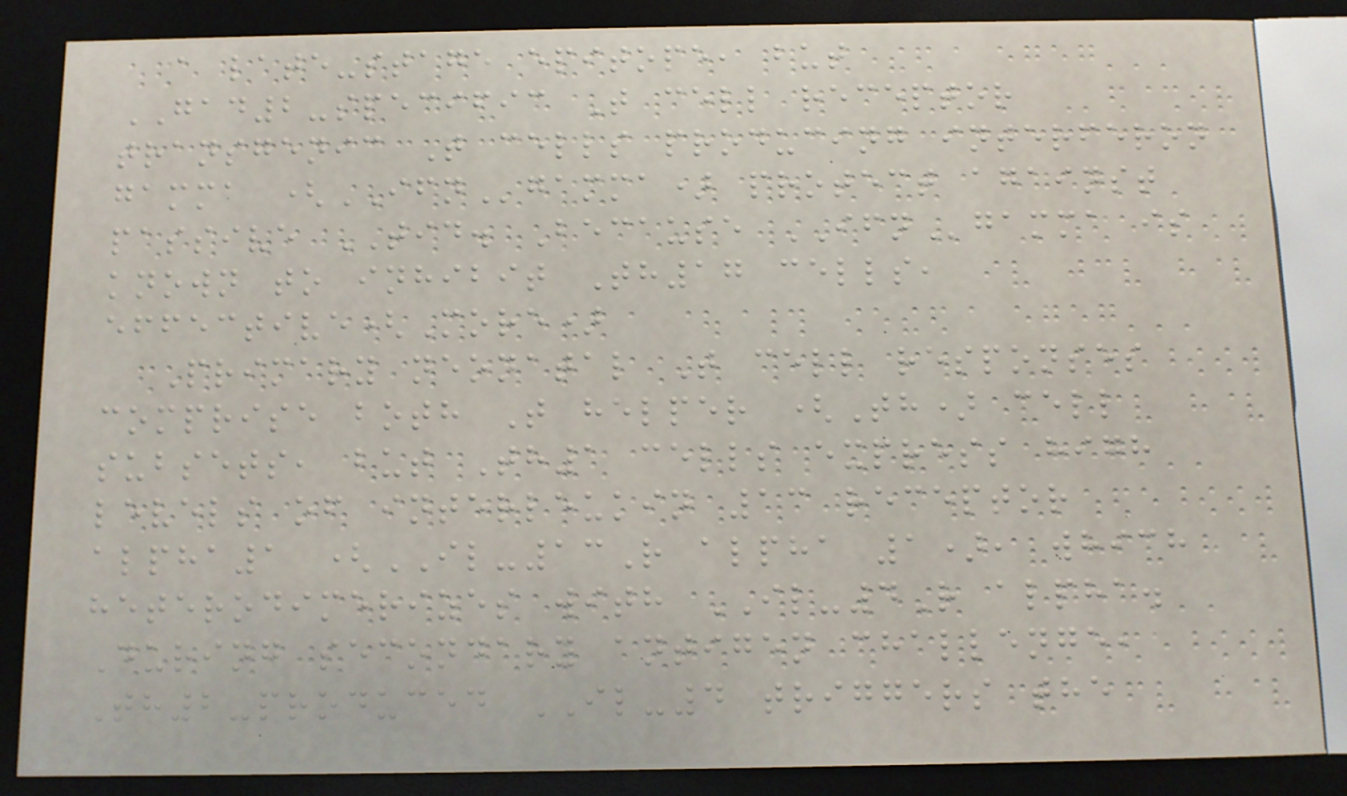a late-stage epitope, but
GAD2-specific T cell receptor
transgenic T cells producing interferon
gamma (IFNgamma) protect against
passive TID. Because IFNgamma is
known to inhibit Th17 cells,
effective(More)
Primary neonatal T cell responses
comprise both T helper (Th) cell
subsets, but Th1 cells express high
levels of interleukin 13 receptor
alpha1 (IL-13R alpha 1), which
heterodimerizes with IL-4R alpha.
During secondary antigen challenge,
Th2-produced IL-4 triggers the
